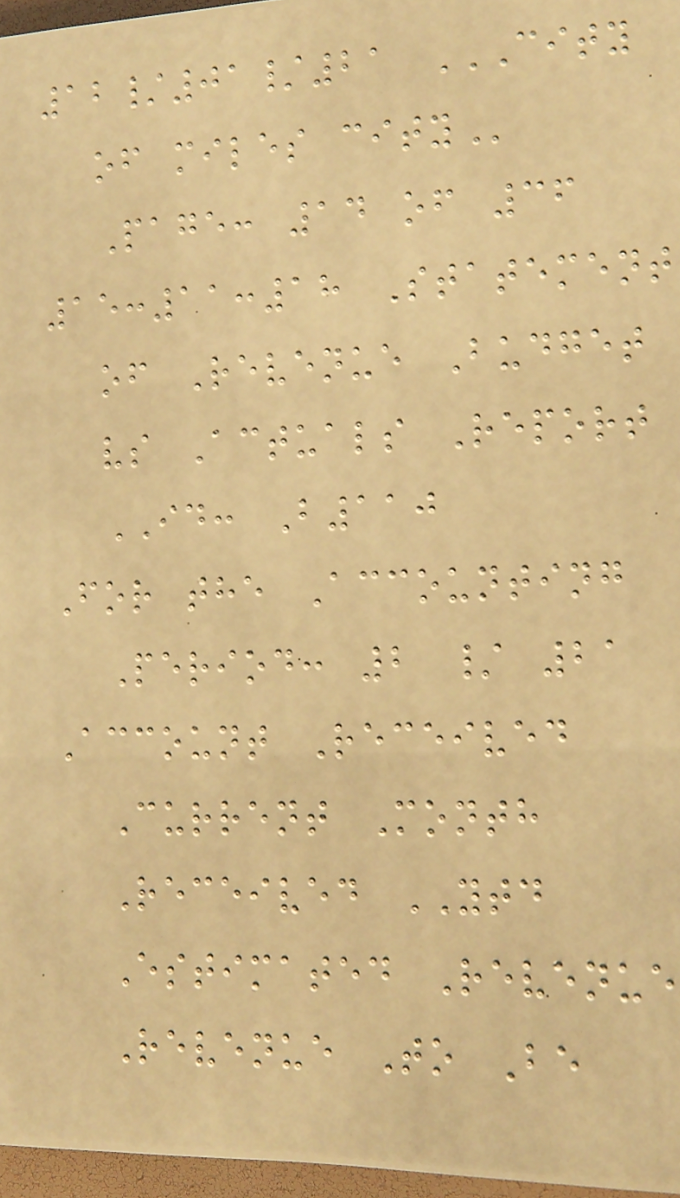12/01/21 CITY
OF MILES CITY
Page: 14 of 36
15:11:18 Statement
of Revenue Budget
vs Actuals Report
ID: B110
For the Accounting
Period: 2 / 21
Account Received
Current Month
Received YTD
Estimated Revenue
Revenue To Be
